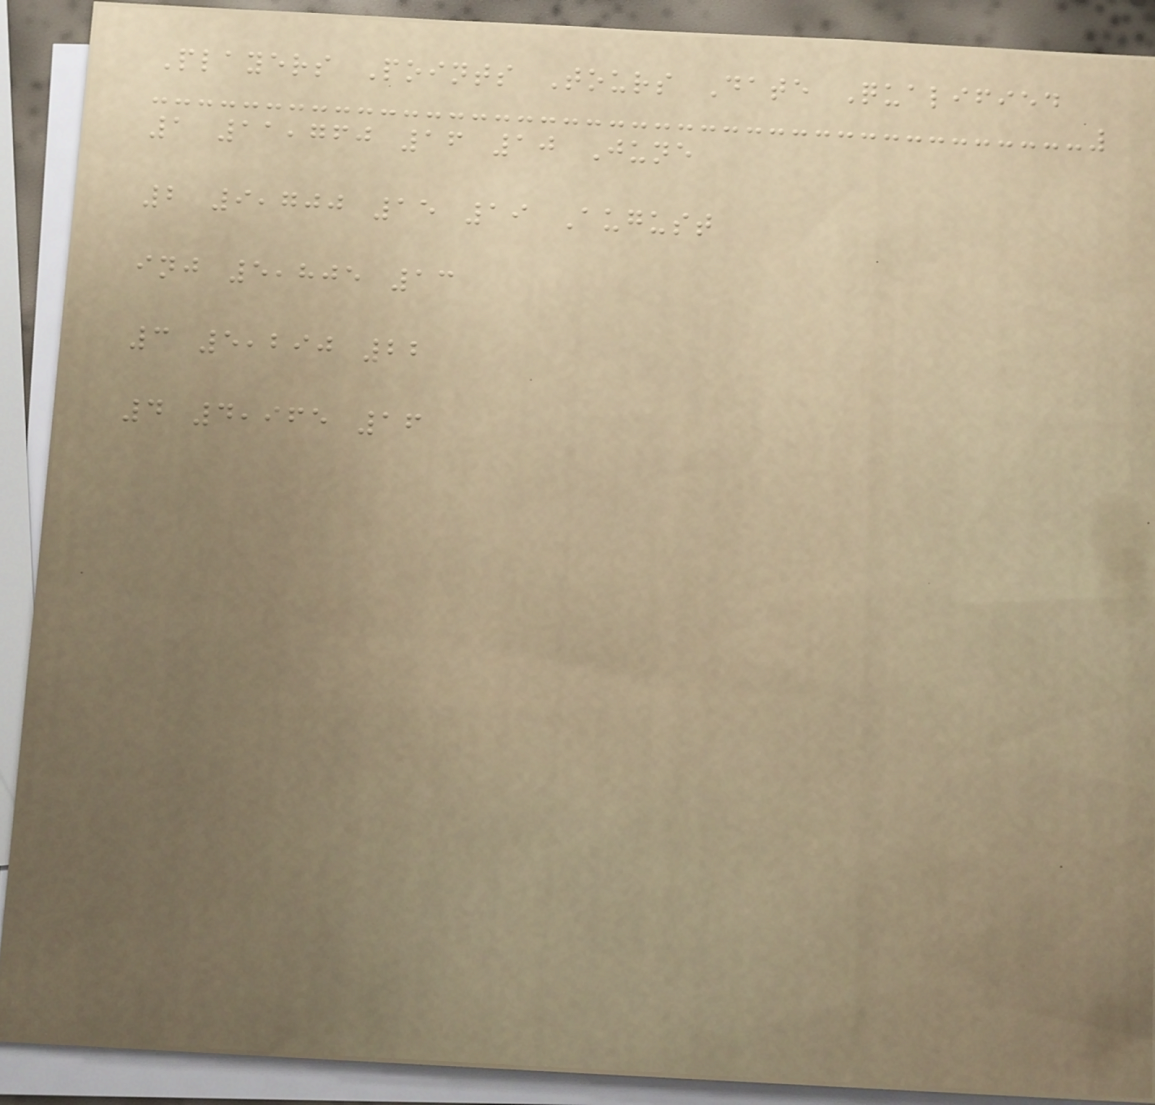Players Points Tours Date Qualified
1 11,760 16 10 June
2 9,700 15 19 August
inj 5,805 13
3 5,290 22
4 4,965 16
